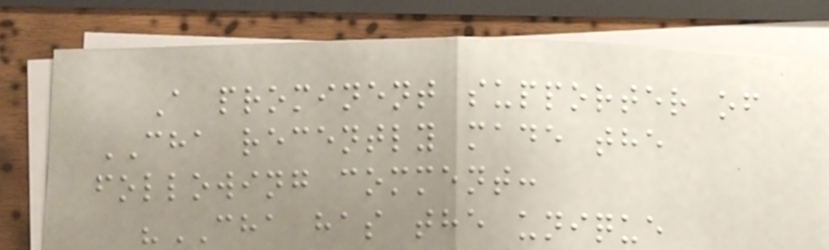A prominent supporter of
CHA recently made the
following comment:
"CHA has the unique
